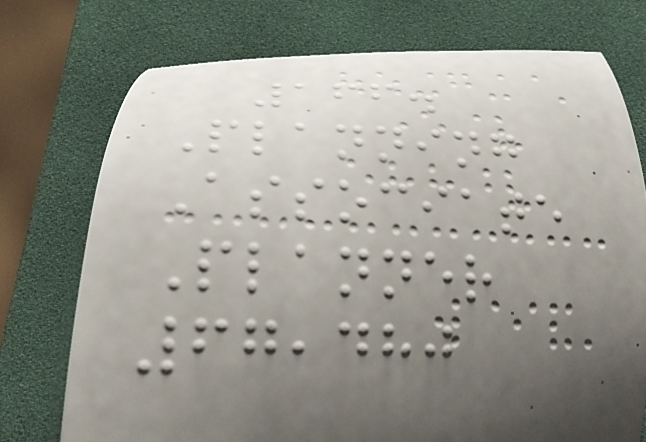166.
Planning
Associate
Planner
67,480
